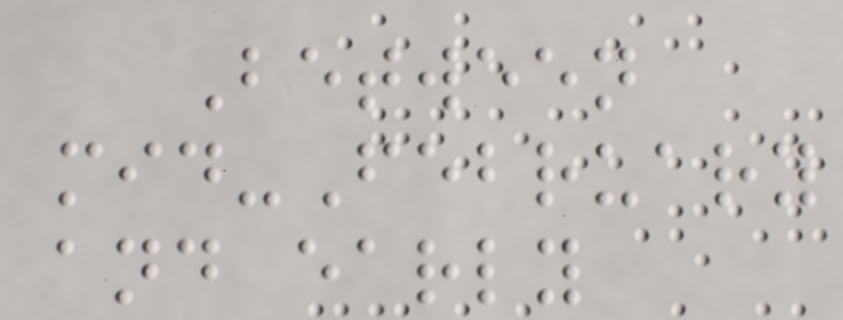Between
mid-February
and early
